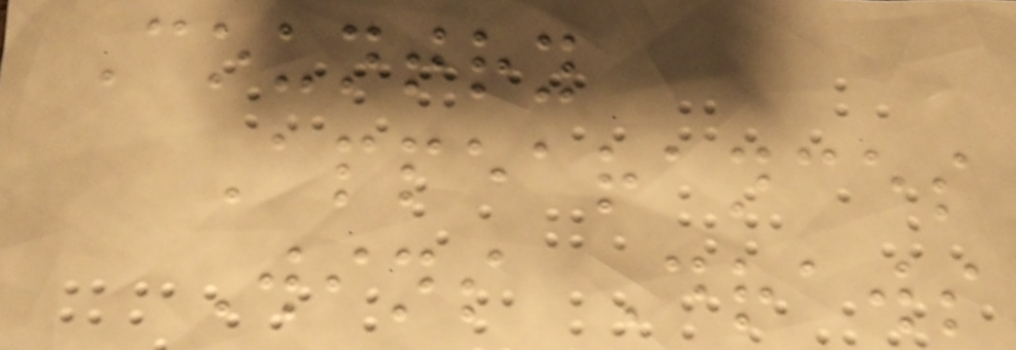Country
Appearances
Wins Draws
